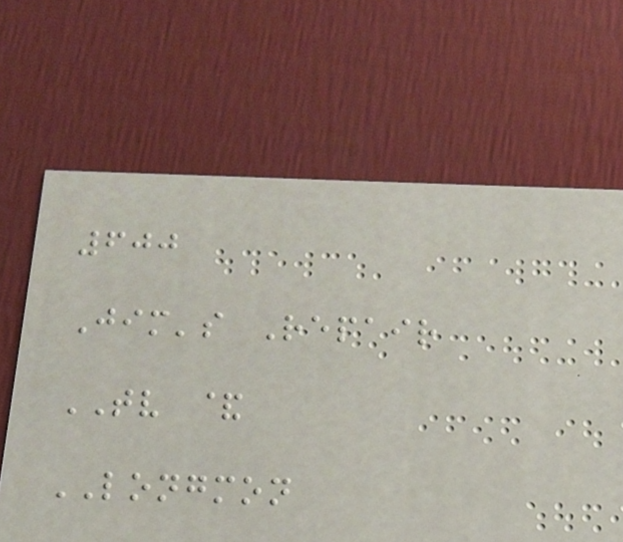600
Jim's Repair
TV &
LONGMON
